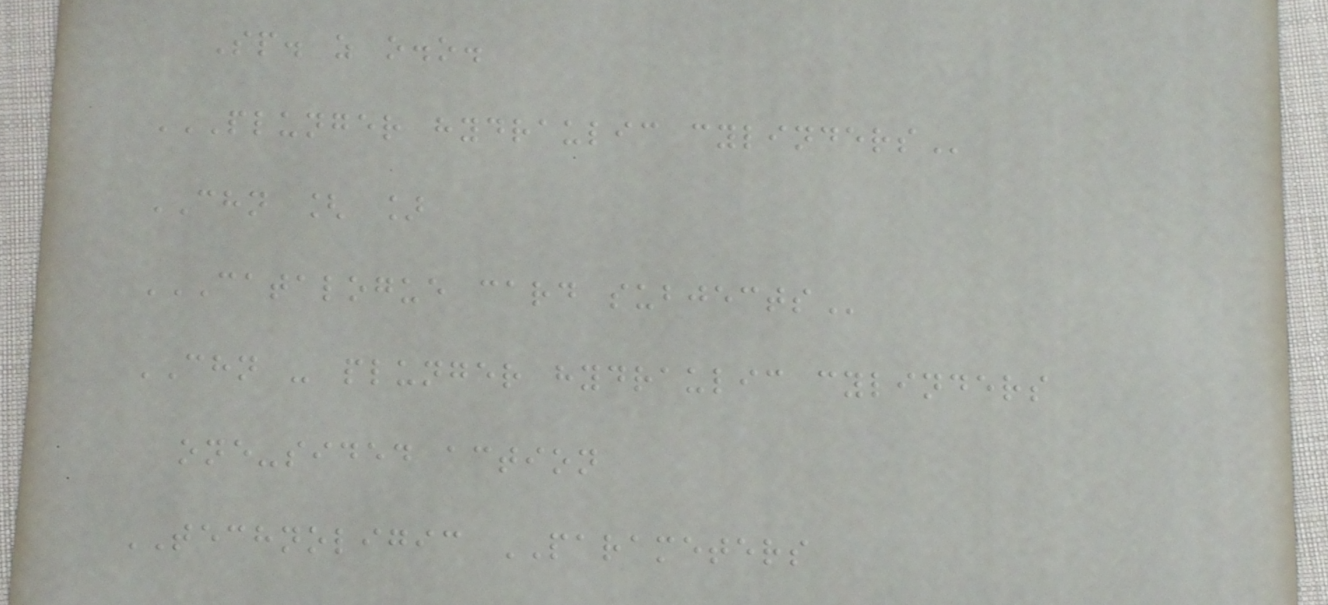Sp. z o.o.
PLUNGER HYDRAULIC CYLINDERS
CHN [ ]
CATALOGUE CARD SUBJECTS
CHN - plunger hydraulic cylinders
one-sided action
TECHNOLIGIC PARAMETERS
